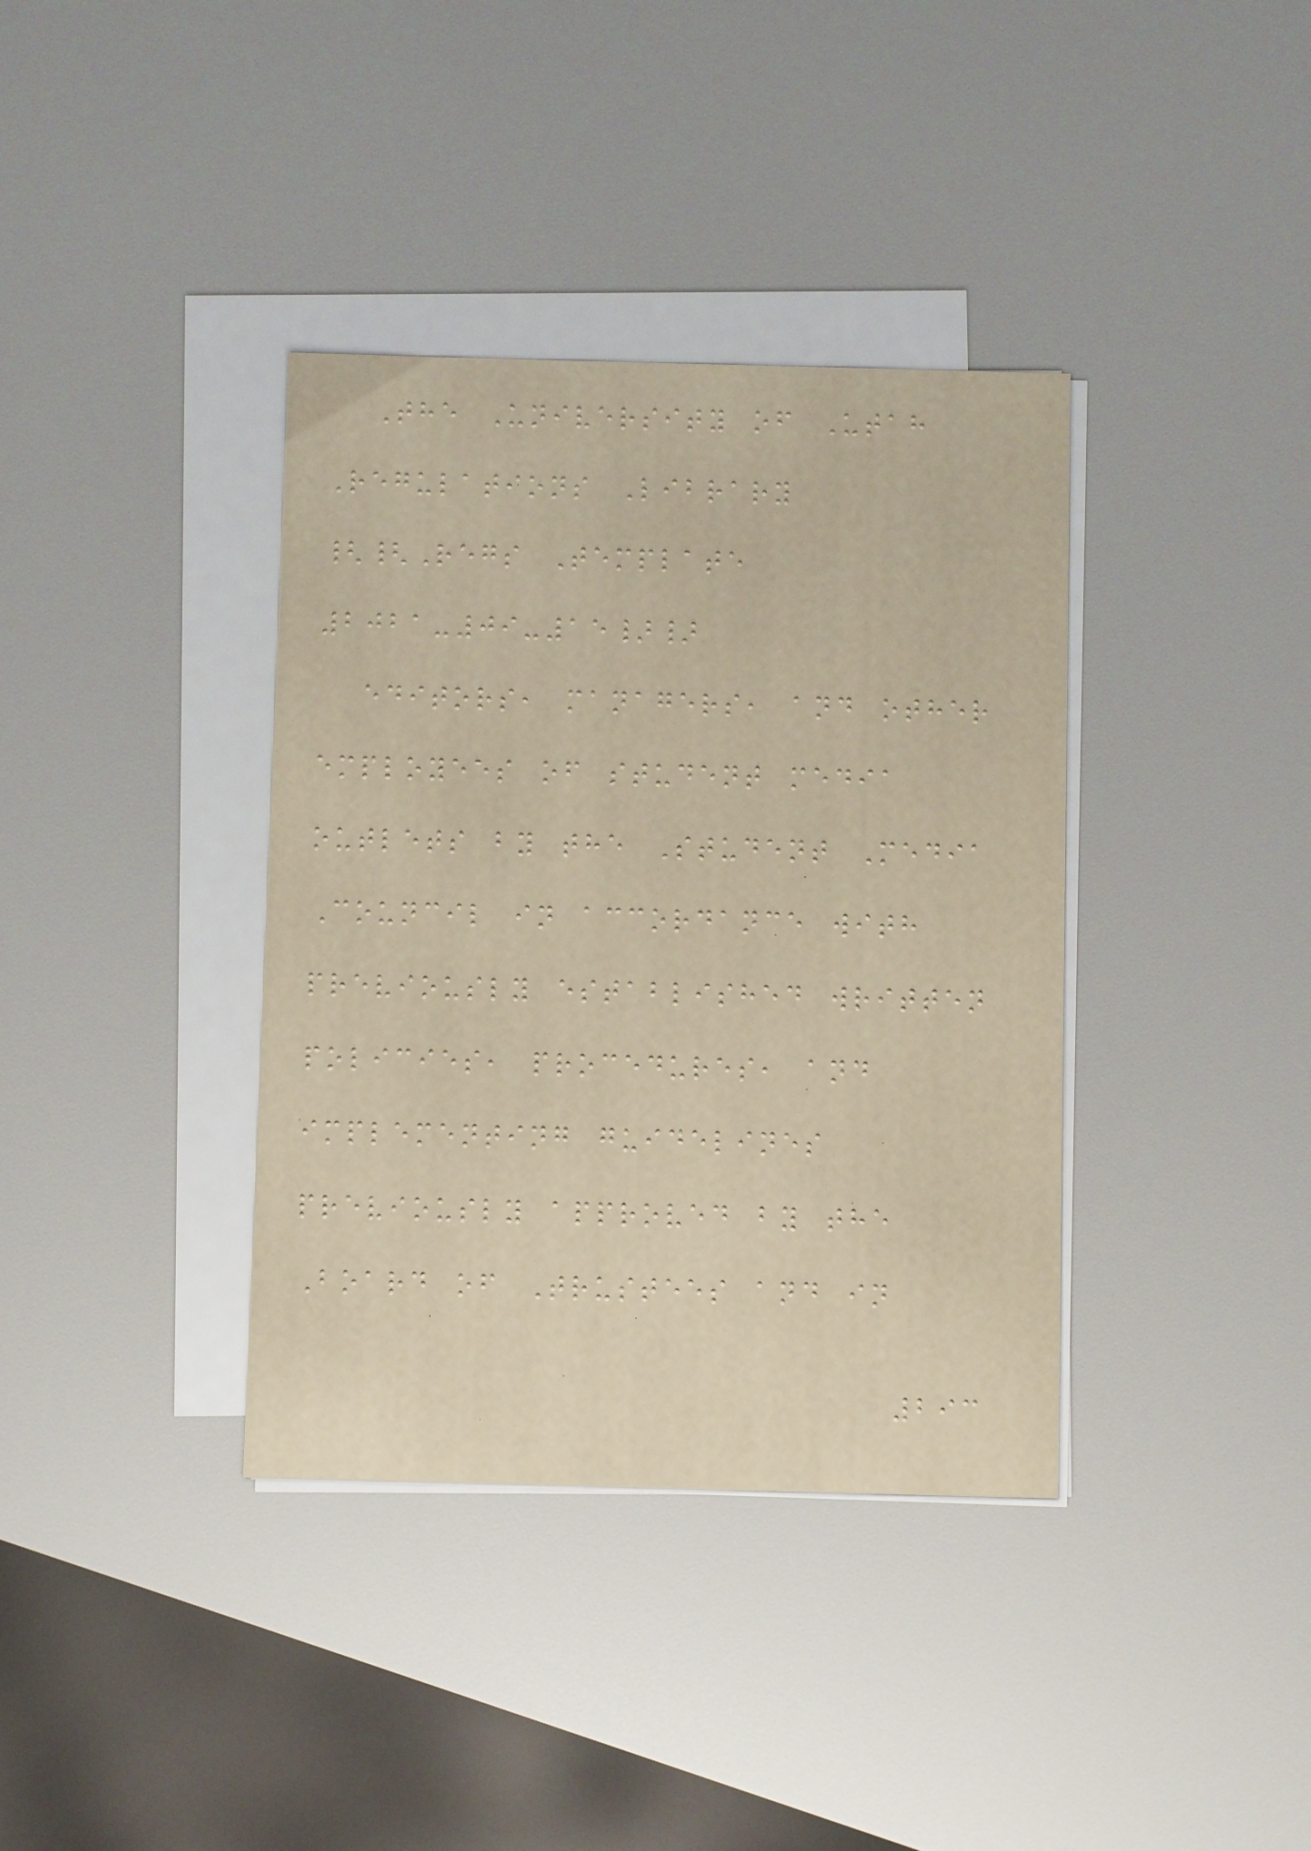The University of Utah
Regulations Library
{{Regs Template
2021-09-15}}
editors, managers, and other
employees of student media
outlets by the Student Media
Council in accordance with
previously established written
policies, procedures, and
implementing guidelines
previously approved by the
Board of Trustees and in
293
